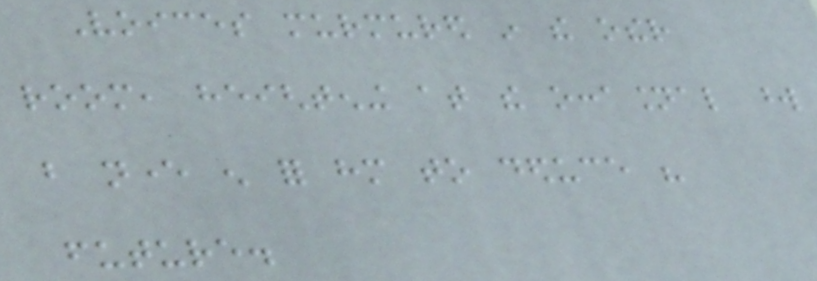Voices murmured in the other
room, heightening at the occasional word
but never enough for him to deduce his
future.
